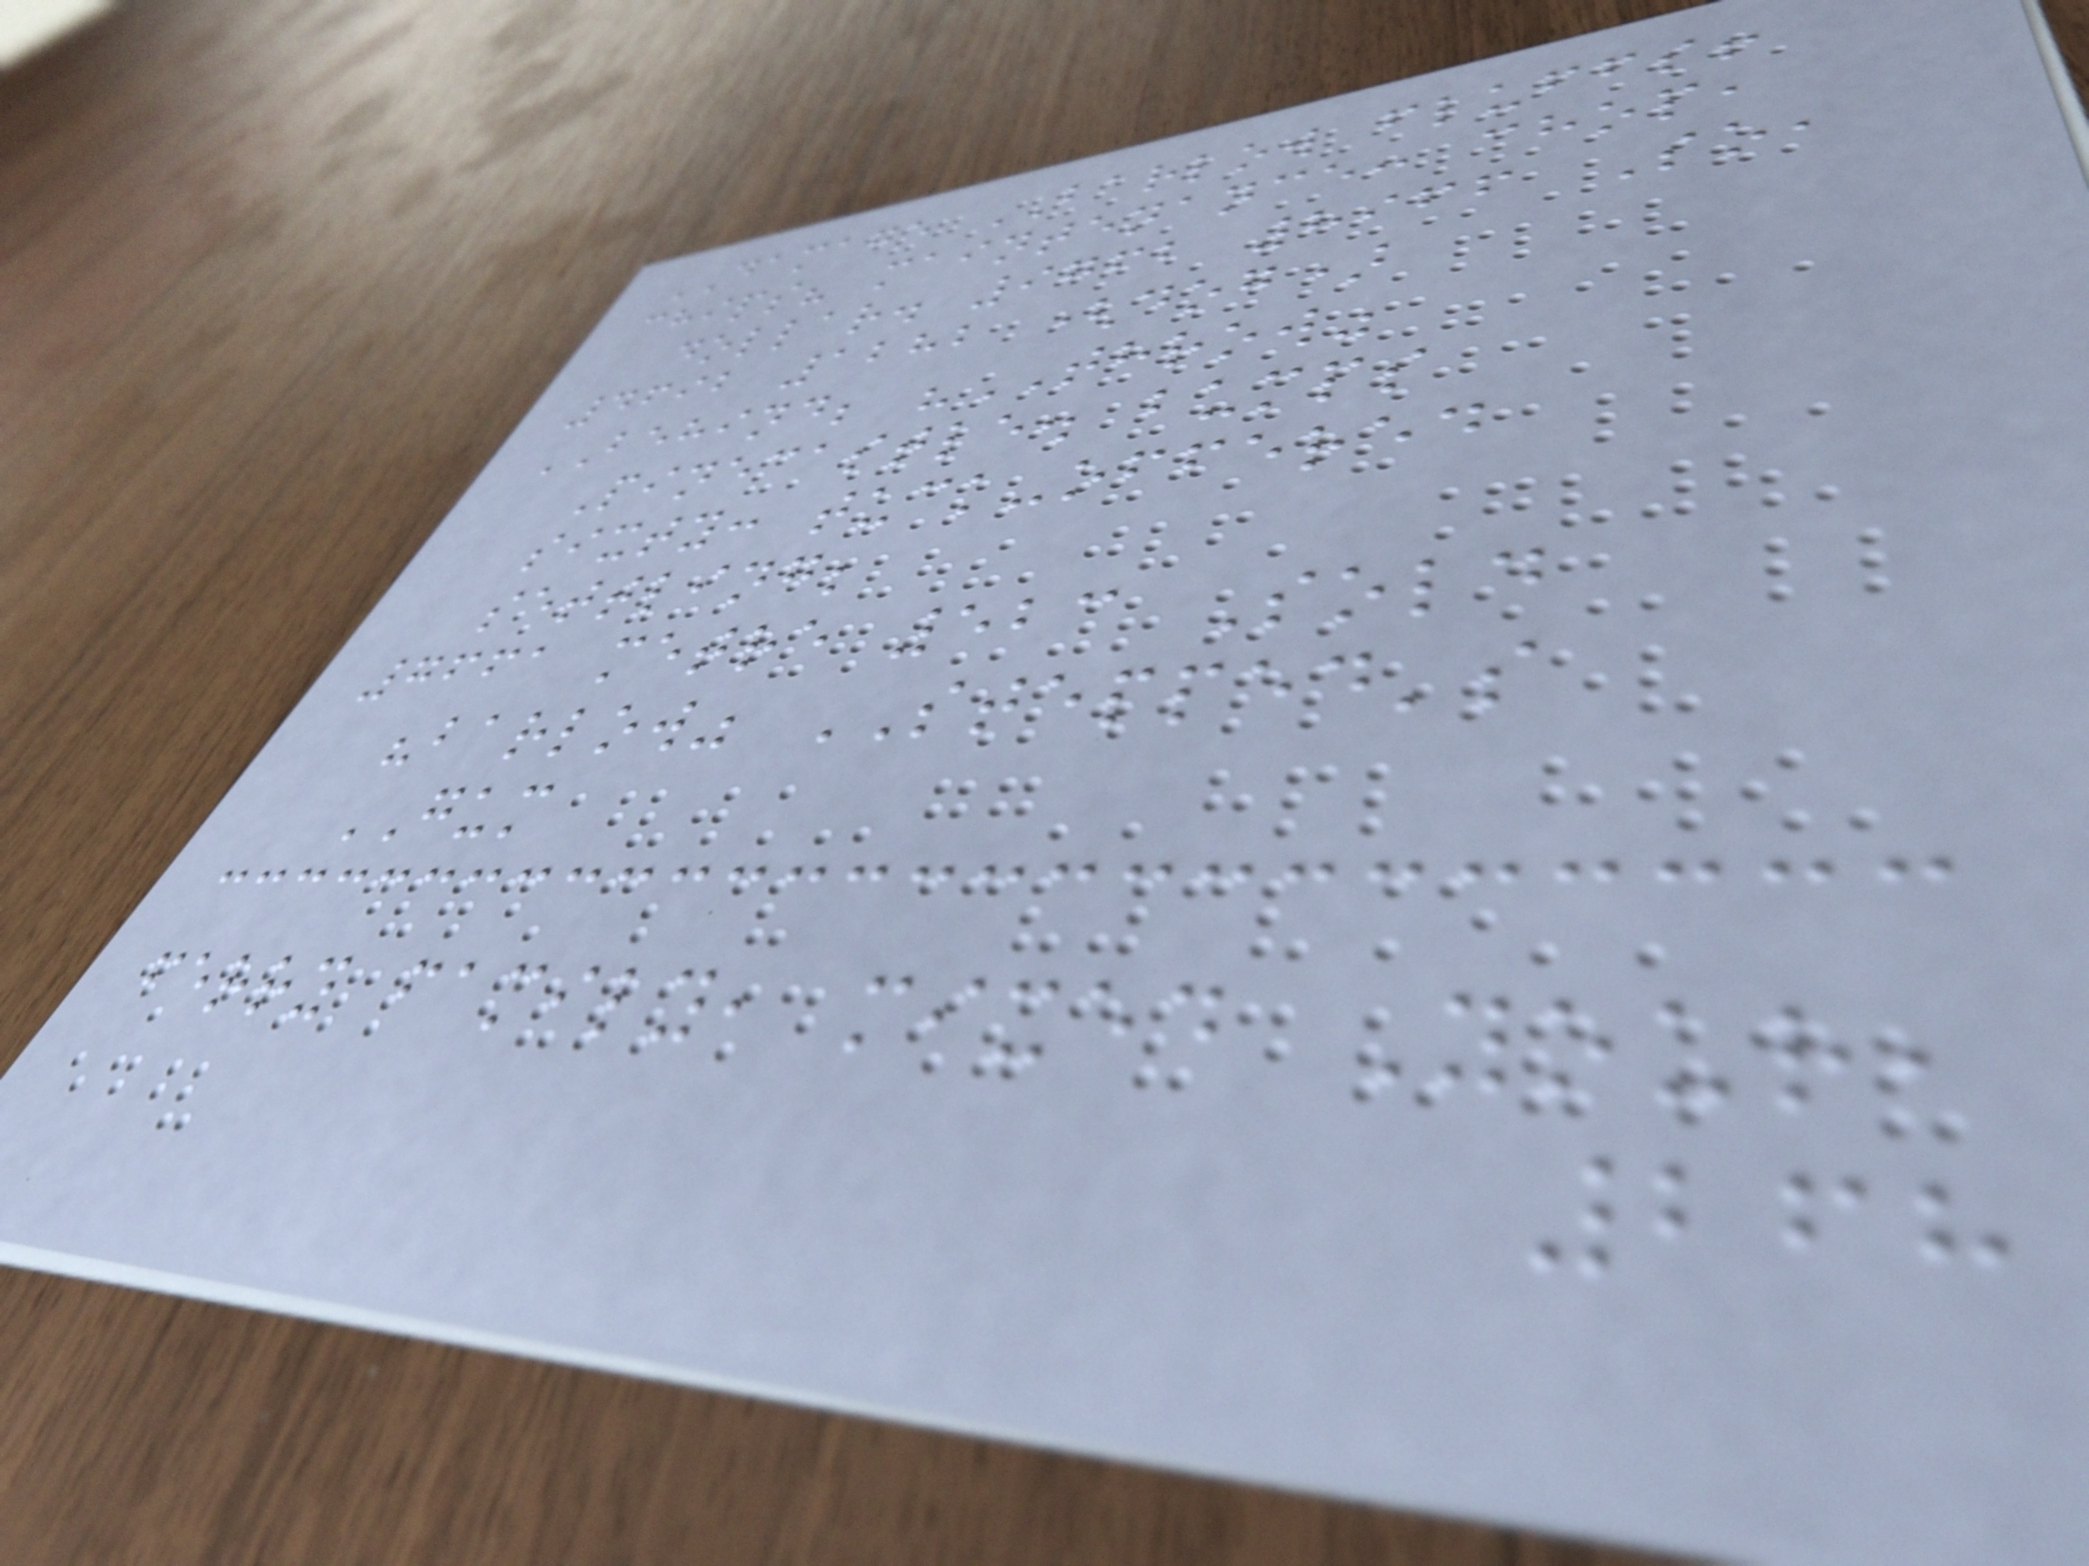DAMAGE BARLOW fluffs!
chips? maintenance: chop,
dollar. 9762 8966 So,
4692 1282 (dog)
BEHIND; "THROW"
Pinecastle. bumps
sixty: tuck-offered
settling;
7661 metre 523 Sold
"barlow" STEPPED's
GUM
ferry family, mixed Your,
268
